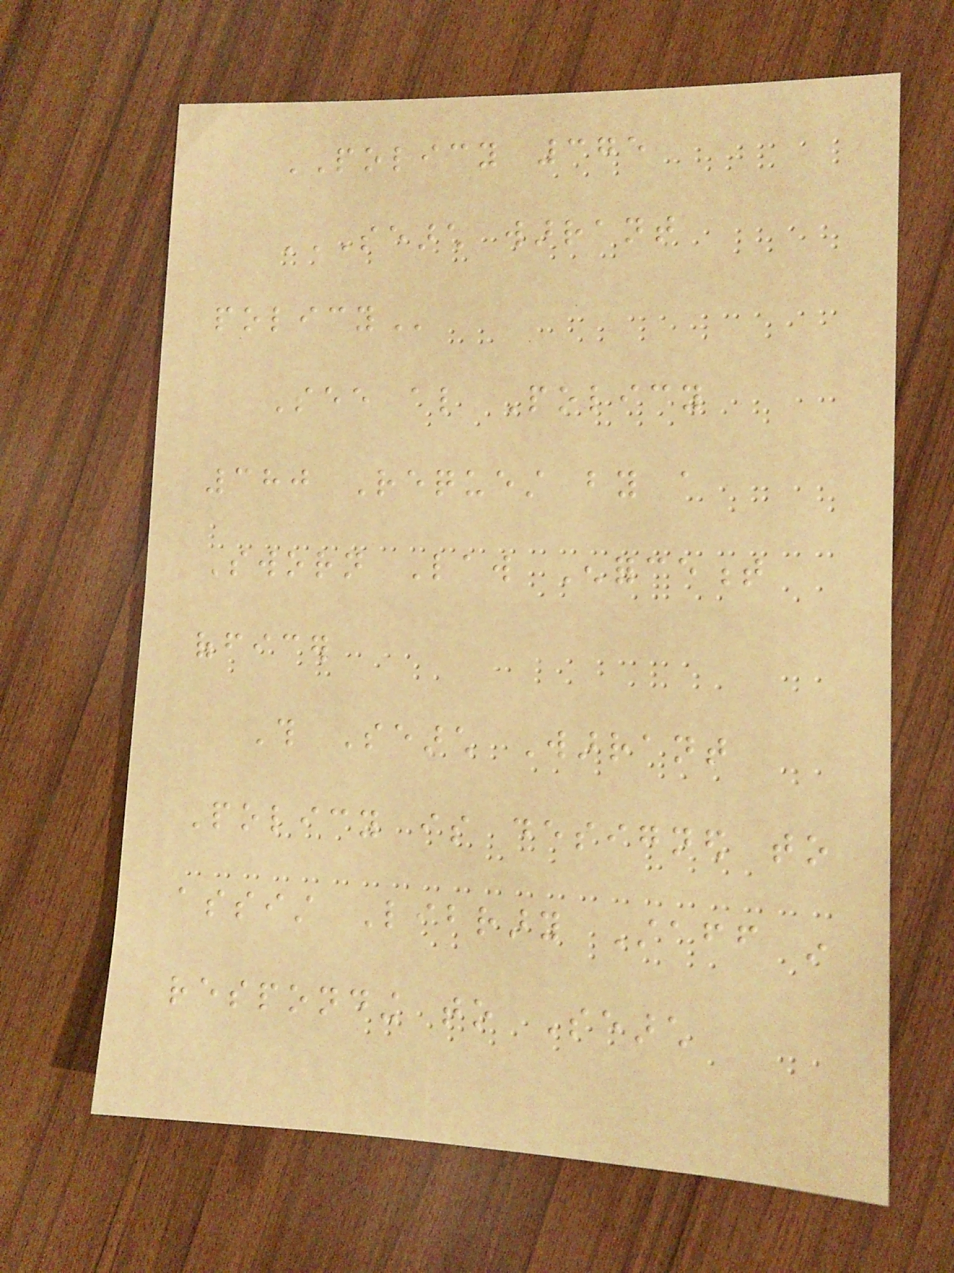POLICY 375
SEARCH WARRANT
POLICY
See also Policy
380 Request by a
Sworn Law Enforcement
officer
This Search Warrant
Policy is designed to
assist Library Staff in
responding to Search
